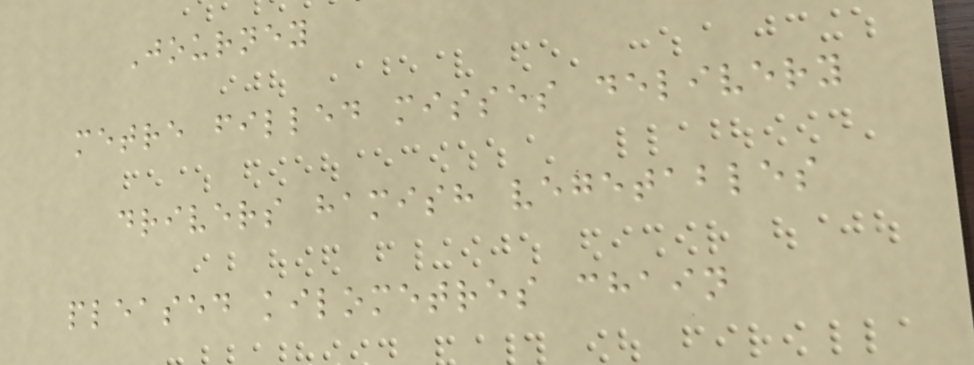Journey
metre filled misses delivery
drivers hamish vegetables
pleased kilometres chain
